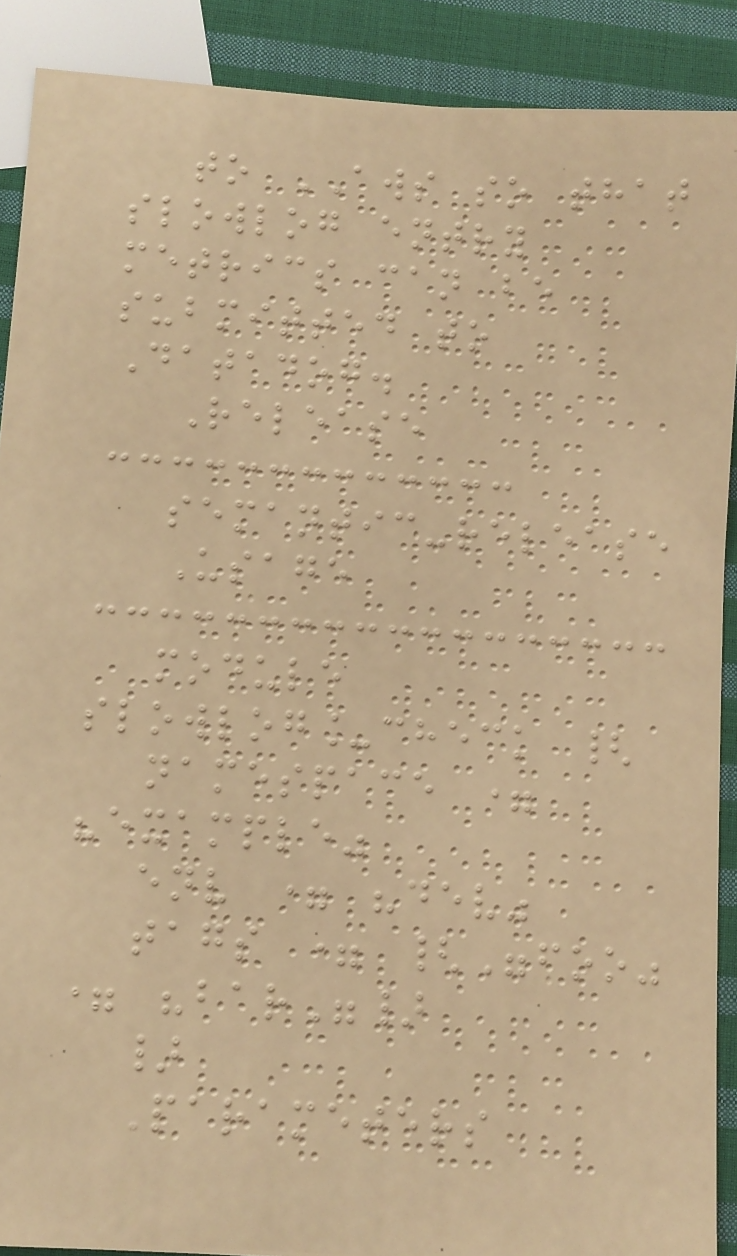to AWS so that
slowlog entry
metrics can be
submitted to
Datadog.
Release
semantic-release
Usage
module
slowlog_check {
namespace =
"example"
env = "dev"
tags = {"foo"
= "bar"}
}
Parameters
